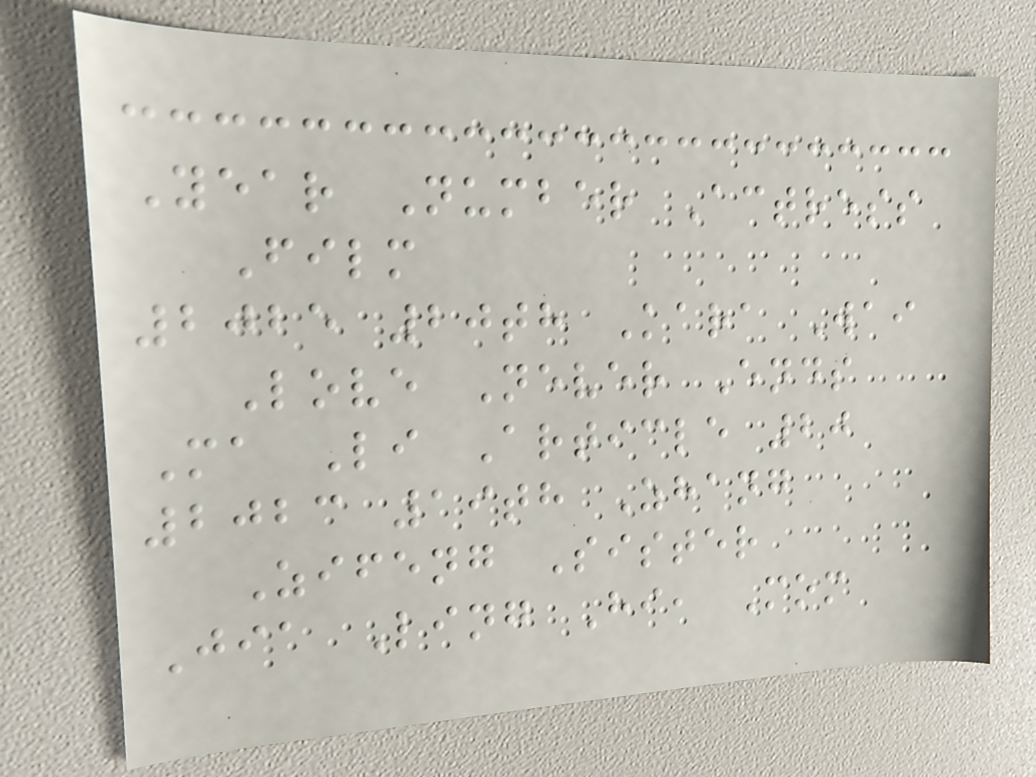Year Number Actress
Film
2025 20th Kara Wai
Love Never Ends
Ma Li Article 20
2023 19th Zhang
Zifeng Sister
Jia Ling Hi, Mom
